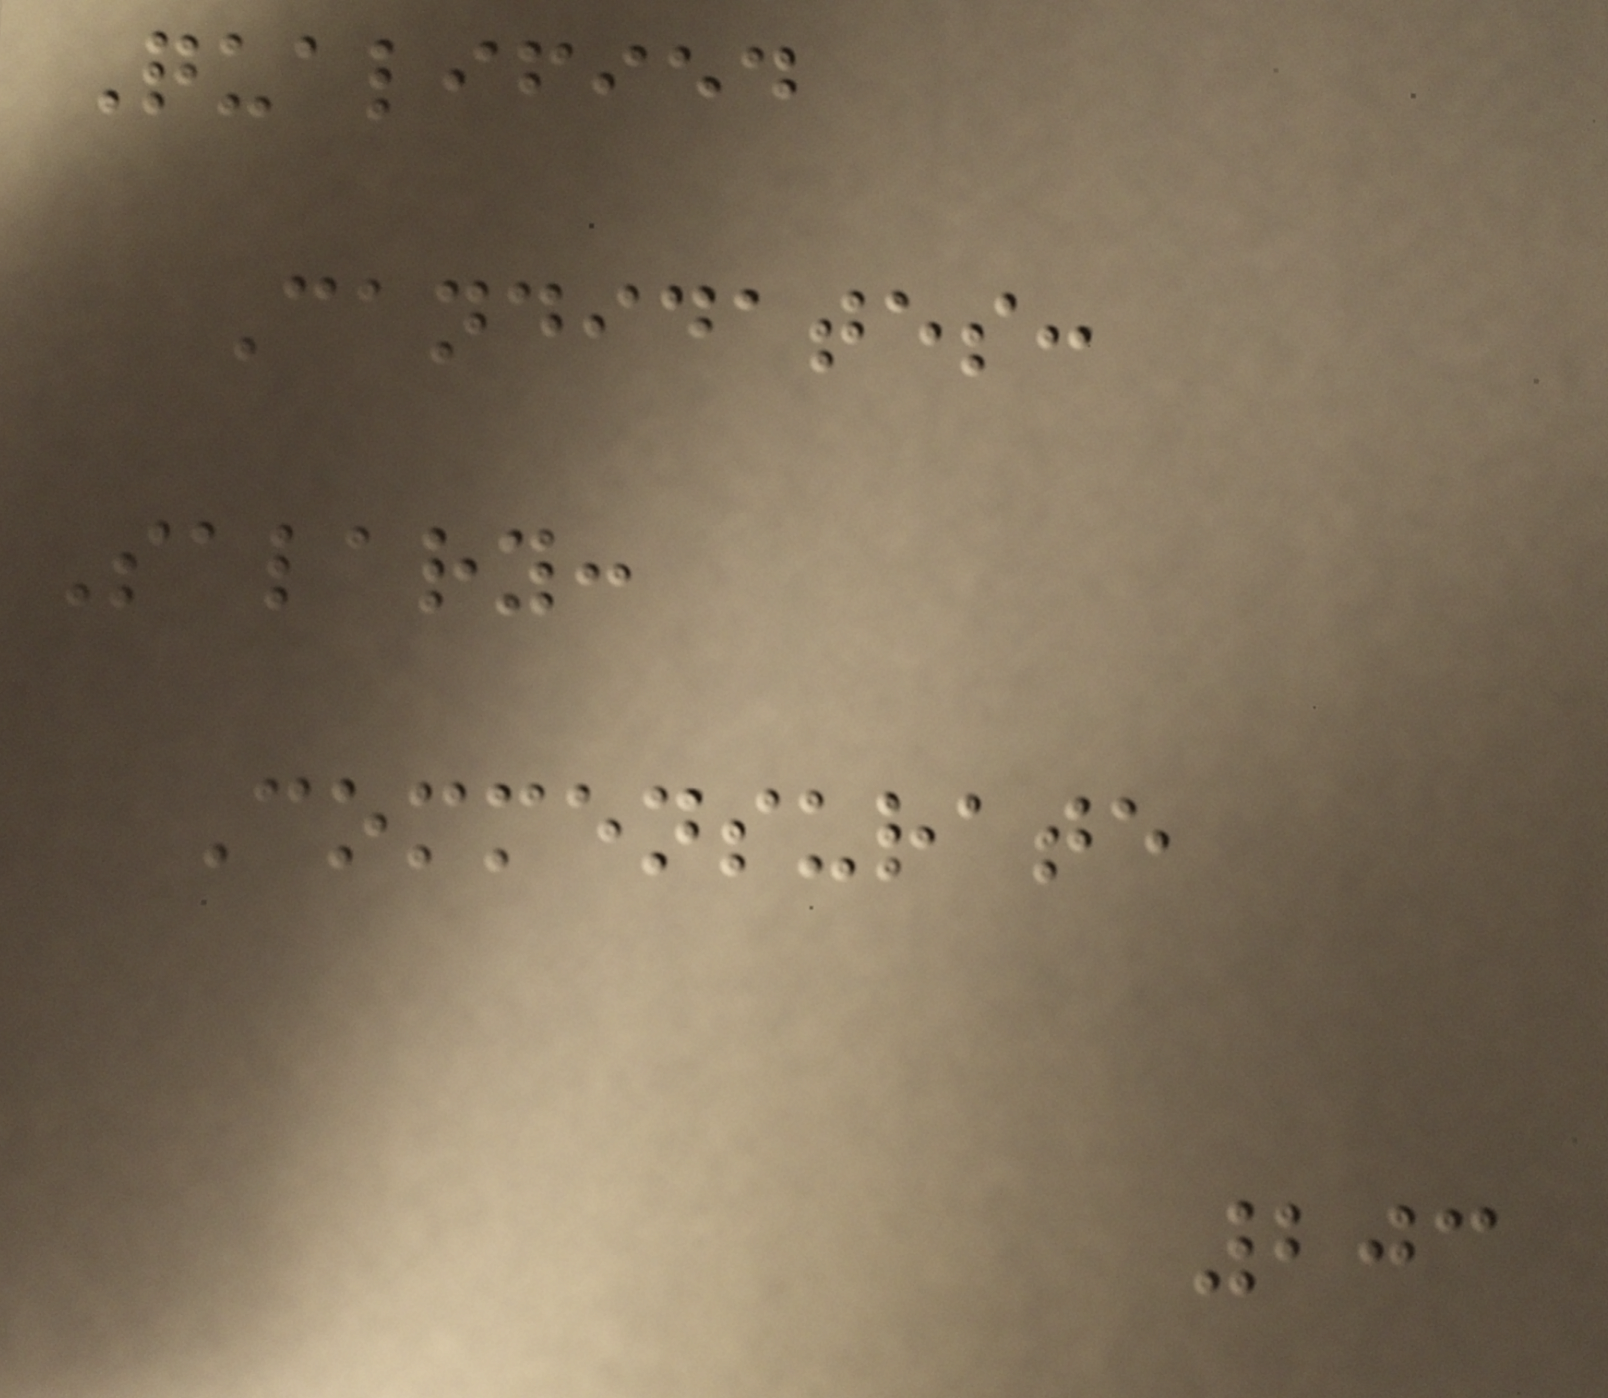Qualified
Candidates:
Salary:
Commensurate
203
